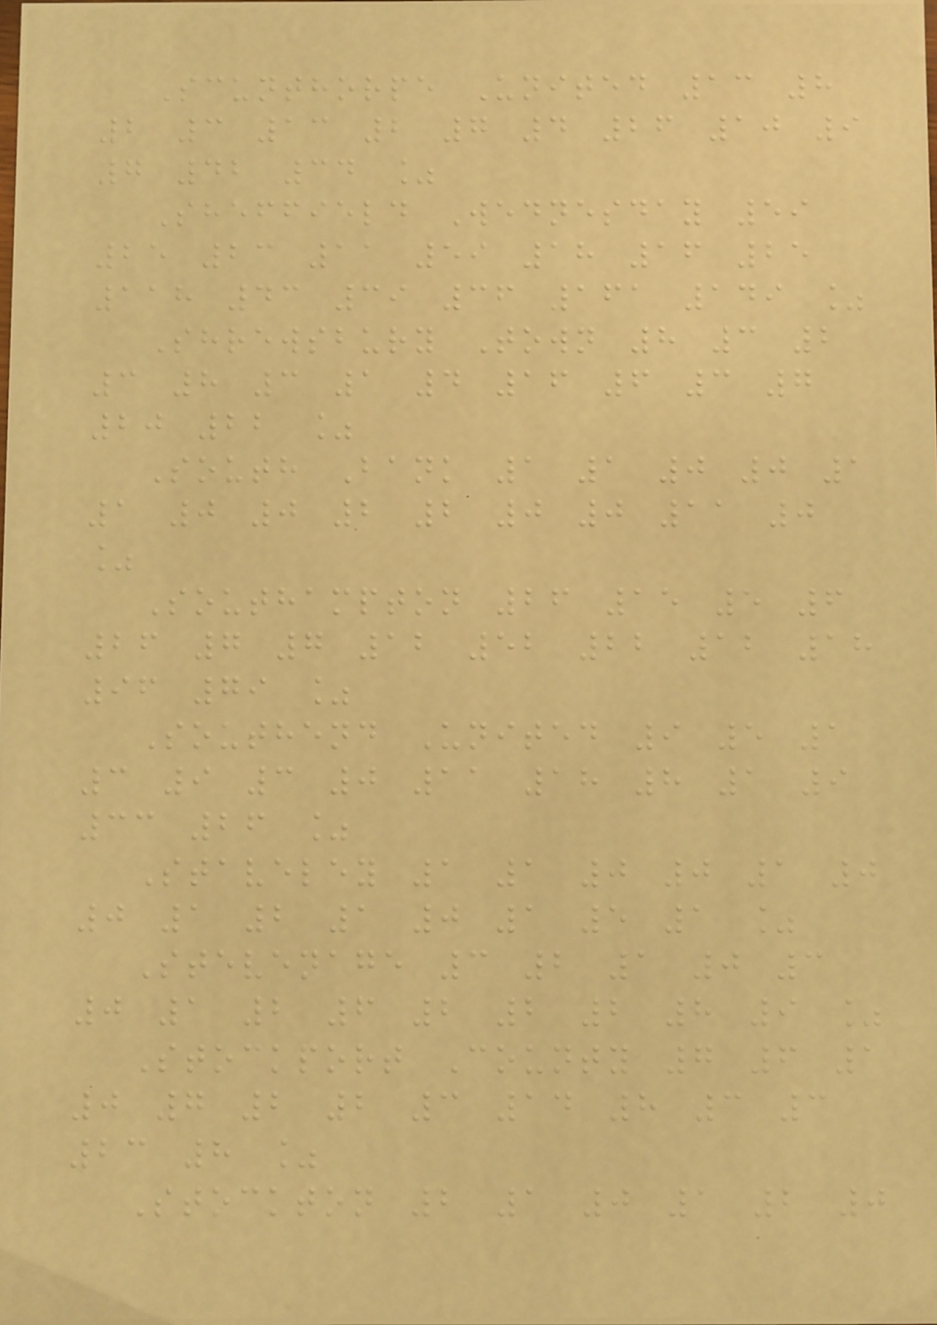Scunthorpe United 13 8
2 3 13 2 7 4 26 10 9
7 42 34 %
Sheffield Wednesday 59
25 23 11 59 18 16 25
118 43 39 36 161 149 %
Shrewsbury Town 8 3 2
3 8 3 1 4 16 6 3 7
20 22 %
South Bank 1 1 0 0 1
1 0 0 2 2 0 0 11 0
%
Southampton 26 15 5 6
26 7 7 12 52 22 12 18
96 79 %
Southend United 9 5 1
3 9 3 0 11 18 8 1 9
33 26 %
Staveley 1 1 0 0 1 0
0 1 2 1 0 1 5 1 %
Stevenage 3 2 1 0 3
0 1 2 6 2 2 2 8 9 %
Stockport County 7 6 1
0 7 2 2 3 14 8 3 3
23 8 %
Stockton 2 1 0 1 2 0
